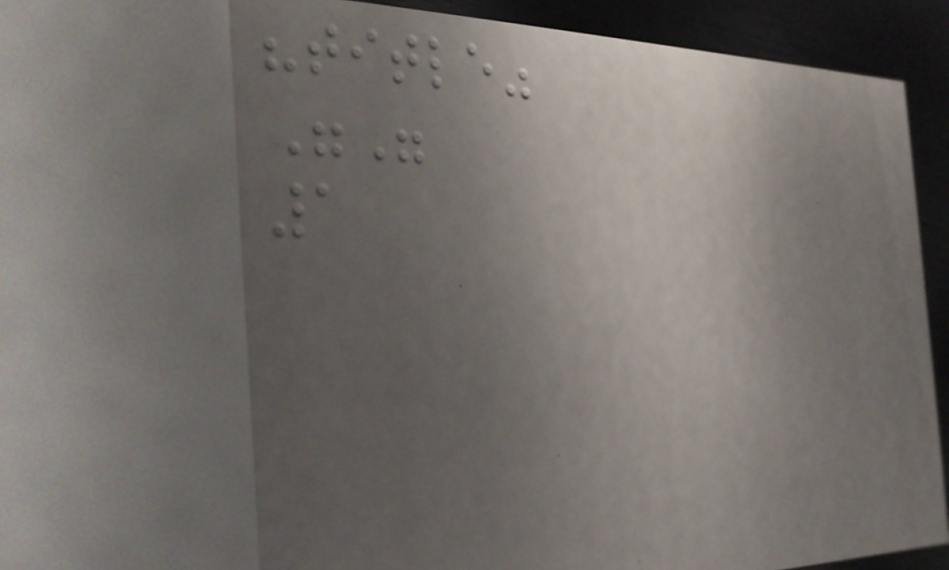"title"
""
1
